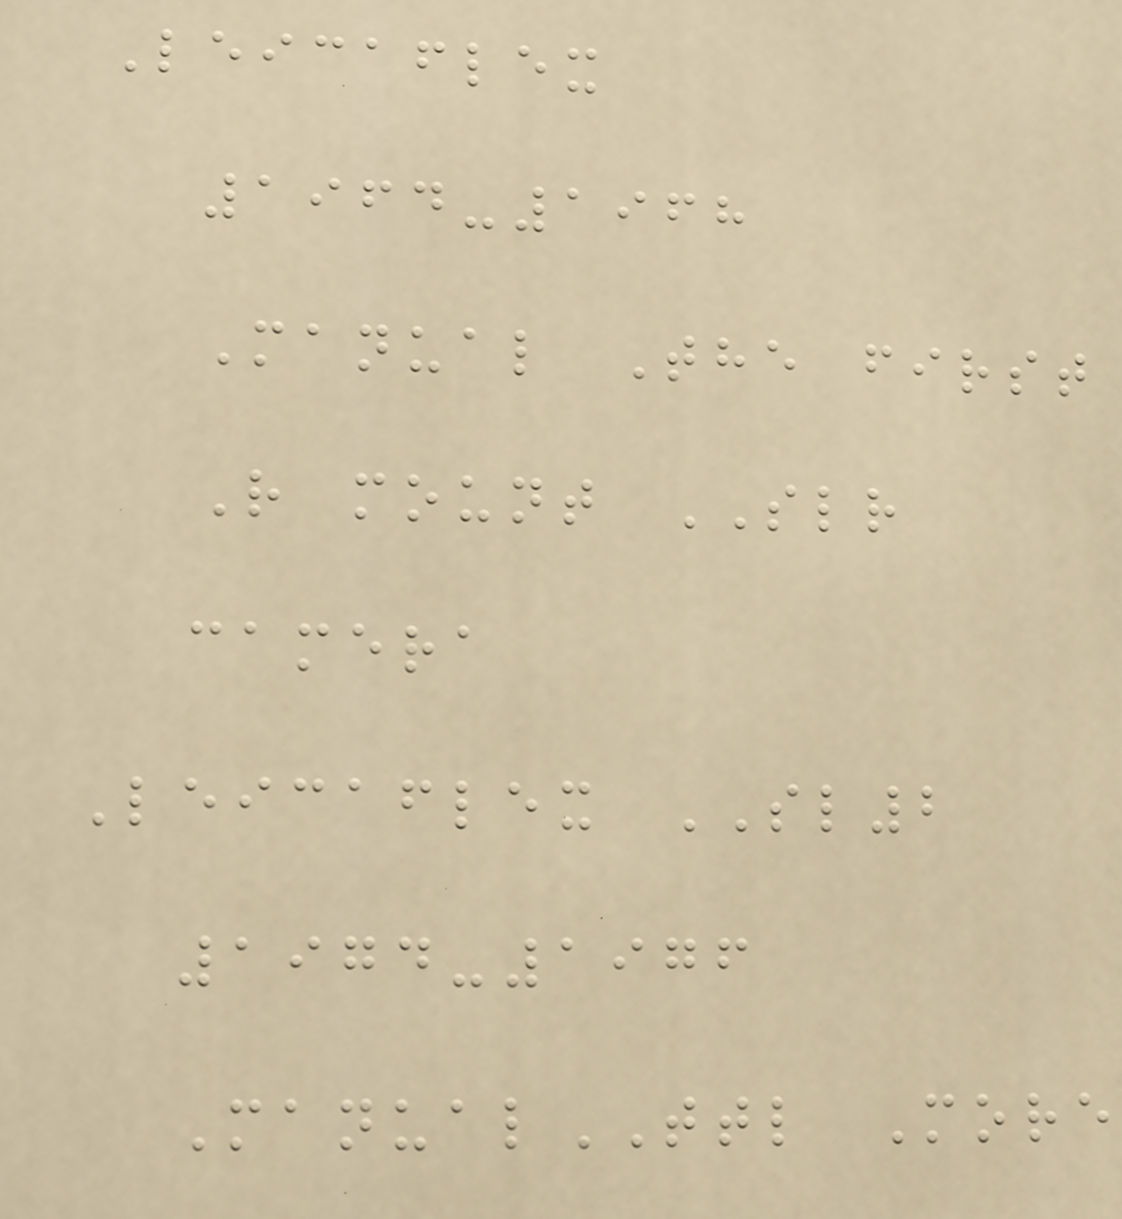Leicaflex
1964-1968
Manual The first
R mount SLR
camera
Leicaflex SL2
1974-1976
ManualTTL More
